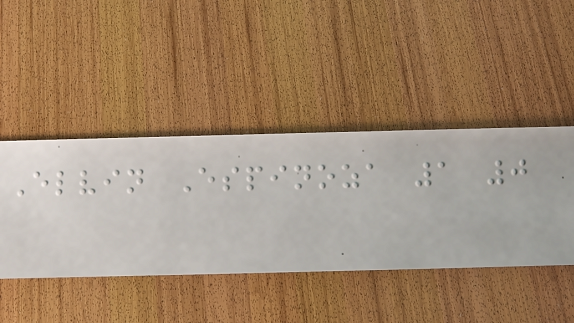Elvin Espinoza 1 0
